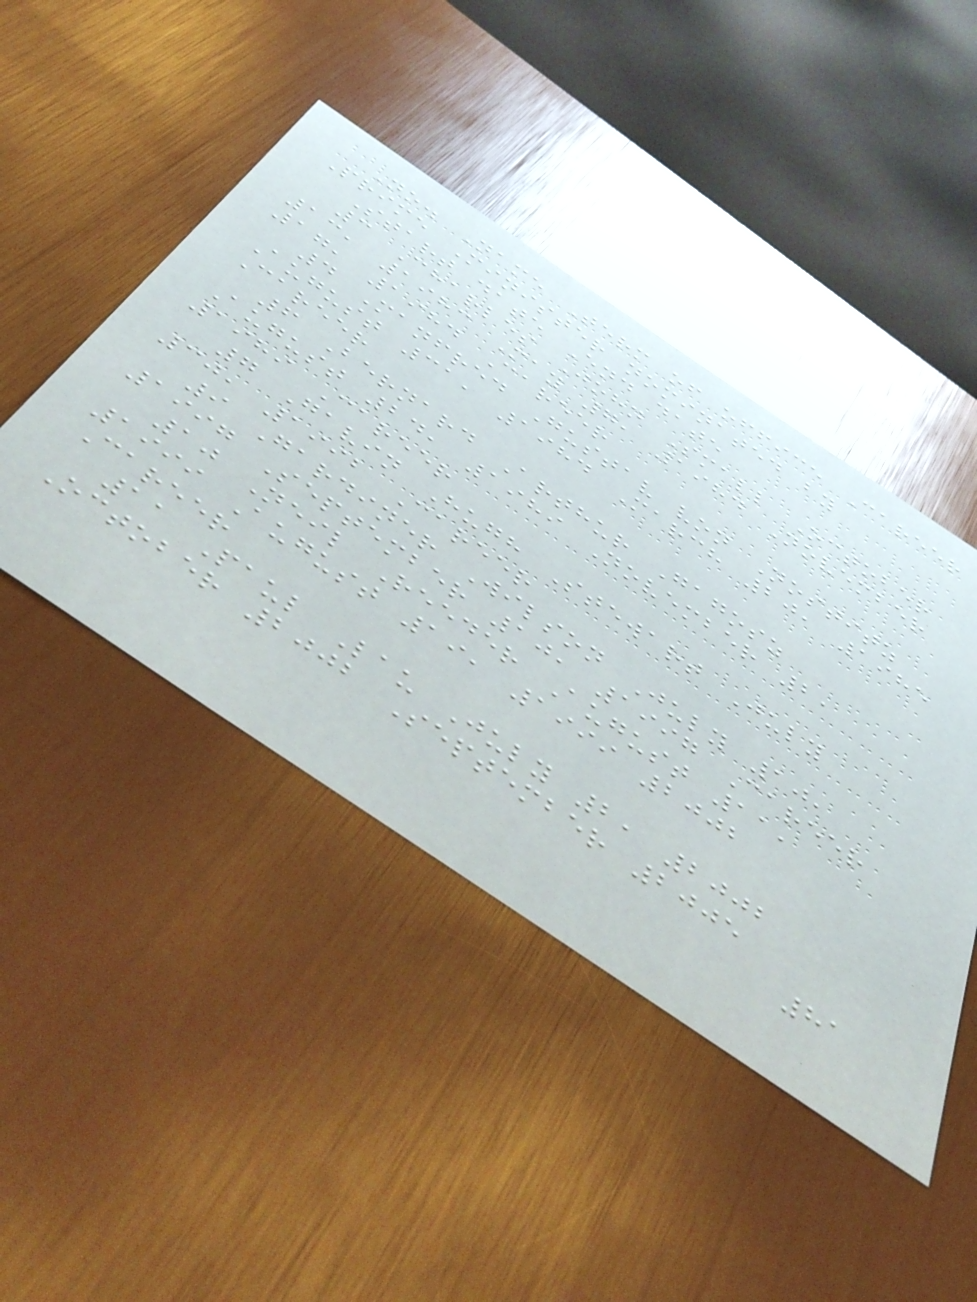No. Name Term of office Career
Prime Minister nominated by
Start date End date
3 Charles John Small October
13, 1983 May 7, 1984 November
17, 1984 Career
4 Manfred Gustav von Nostitz
August 31, 1984 March 20, 1985
Career
6 Bernard Arthur Gagosz
August 24, 1989 November 2,
1989 Career
7 Gavin Hugh Stewart July
30, 1992 Career
9 Gardiner Wilson July 10,
1997 September 10, 1997 Career
10 Neil Reeder August 11,
1999 August 19, 1999 2002
Career
11 Paul Lau July 2, 2002
October 2002 September 2005
81
